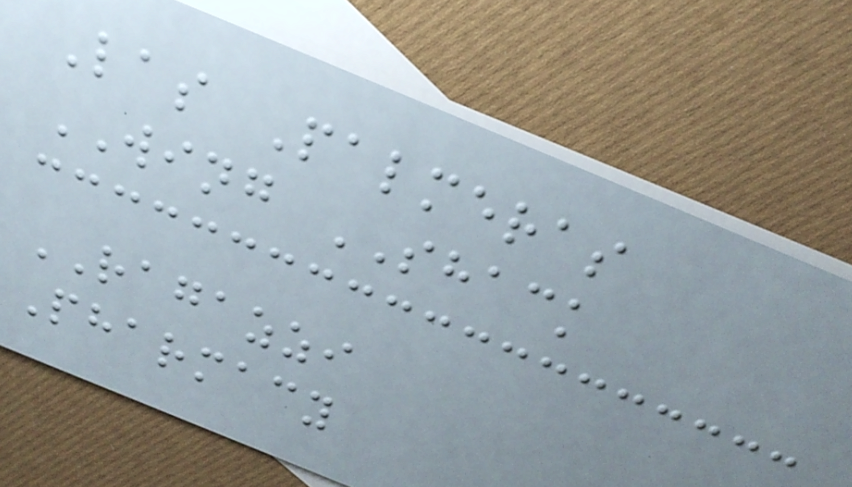Las Palmeras
WING SHACK
RAGAZZI
Pharmacy
